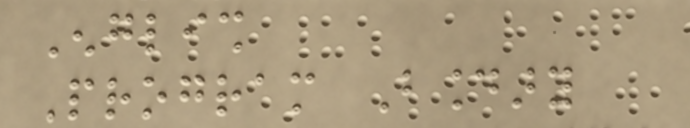English
Program Boundary
